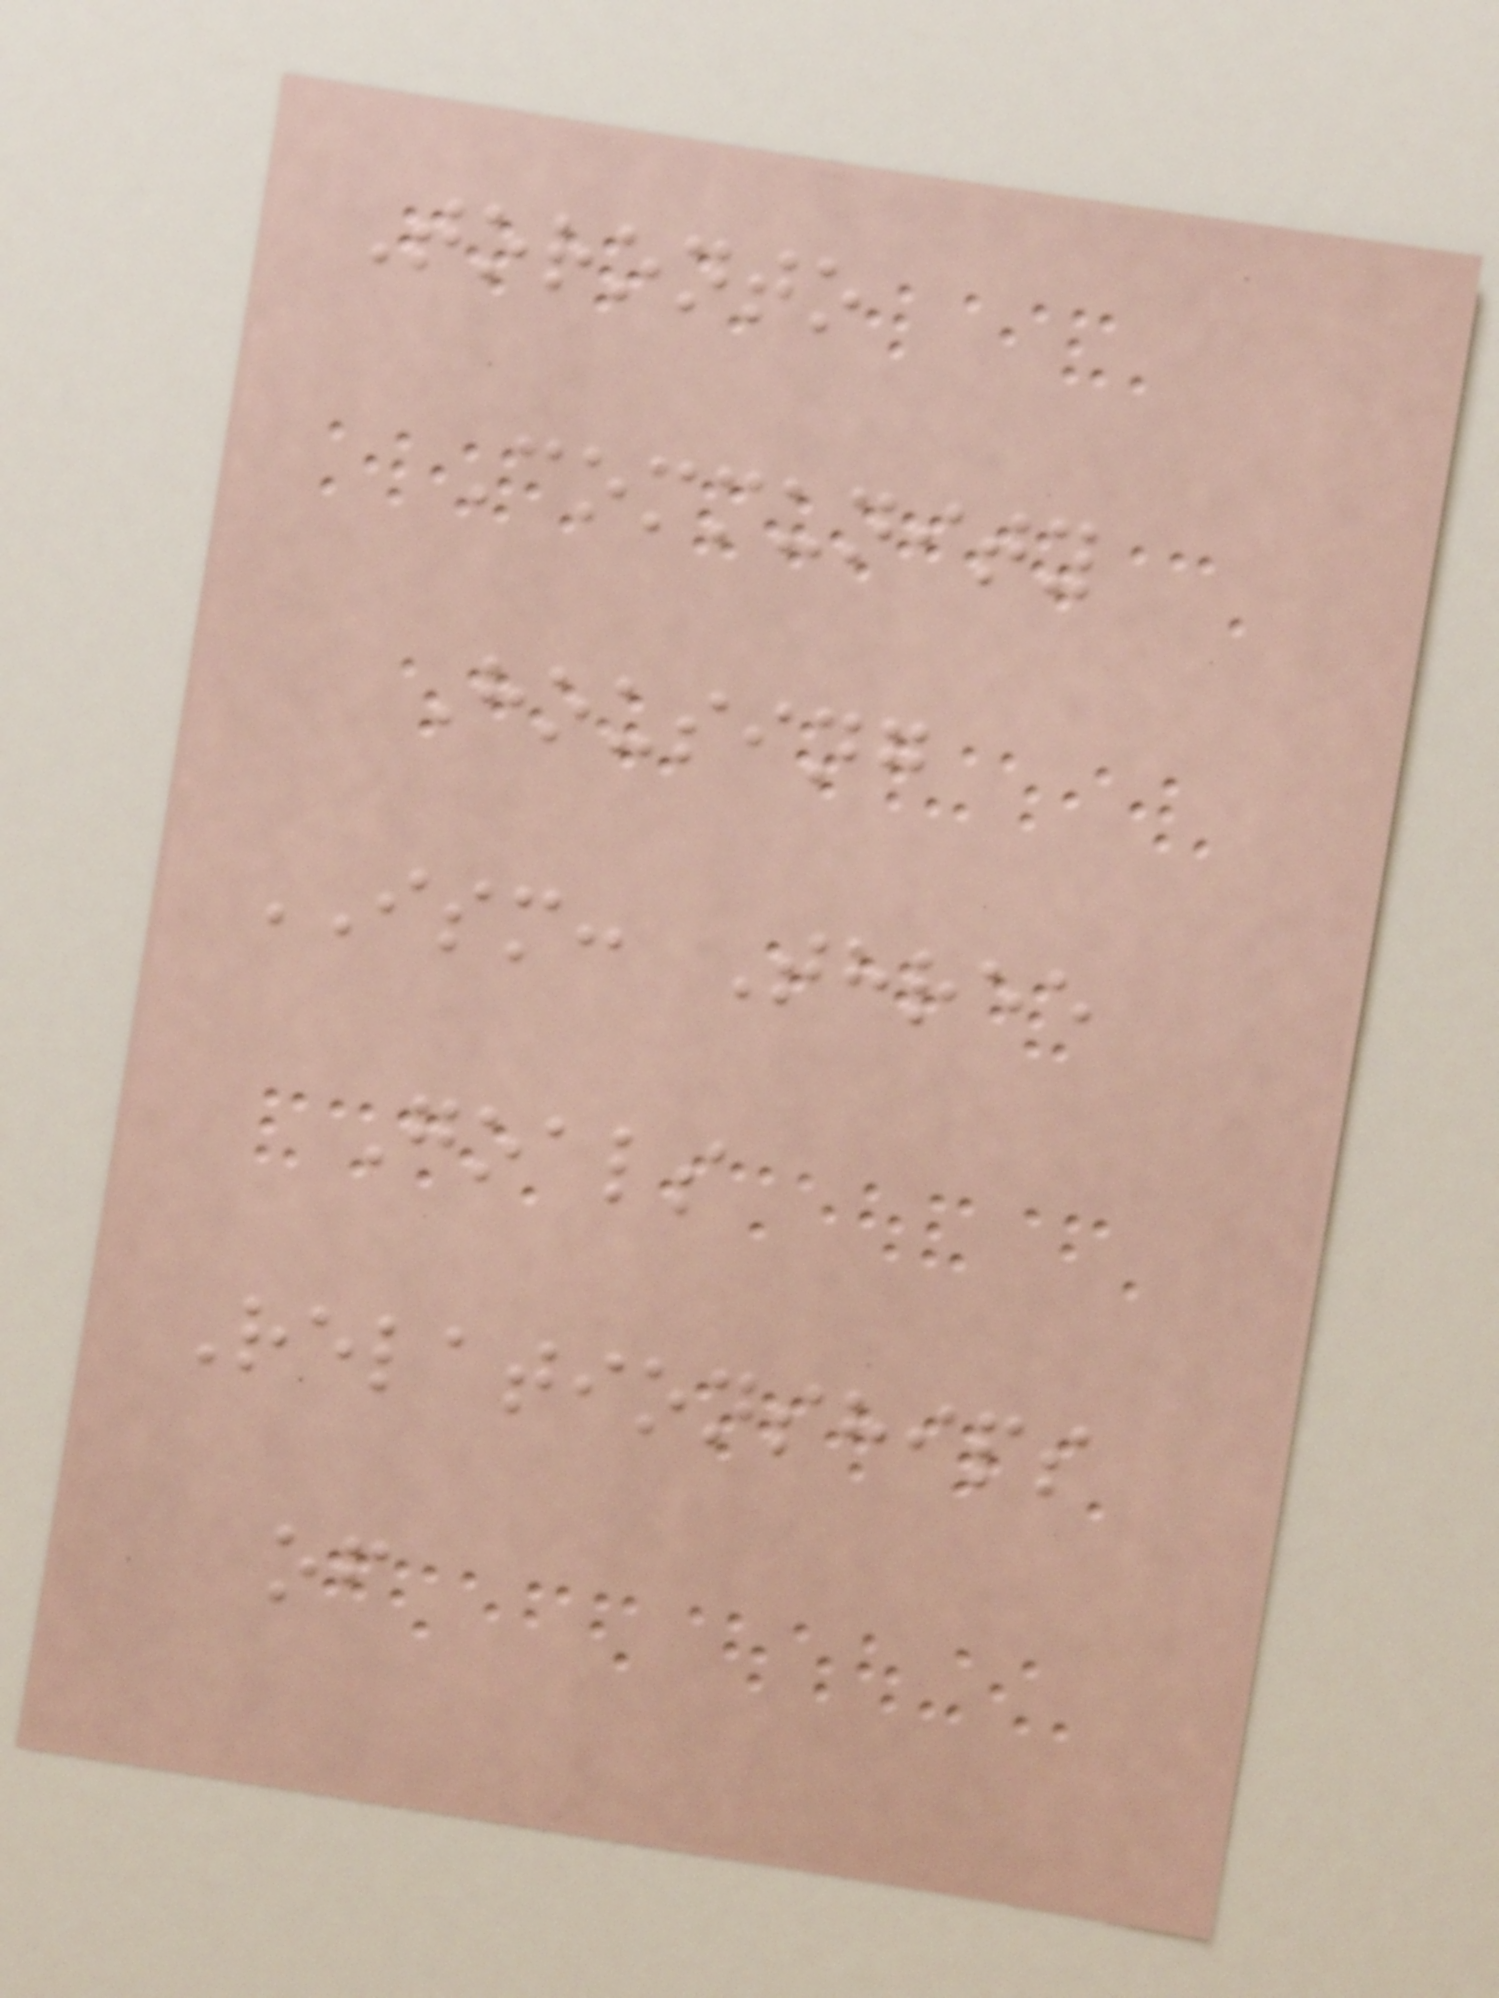Toronto
Community
Housing
ISM: Three
Goals
Relationships
of
